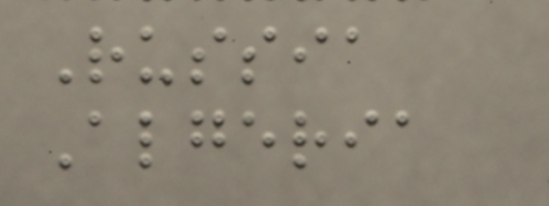Russia
Algeria
